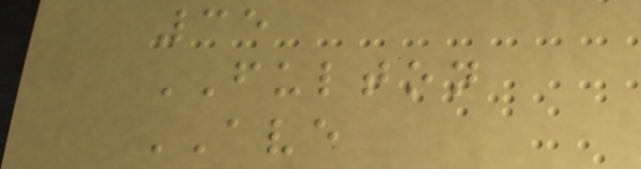35
FULTON
AVE
